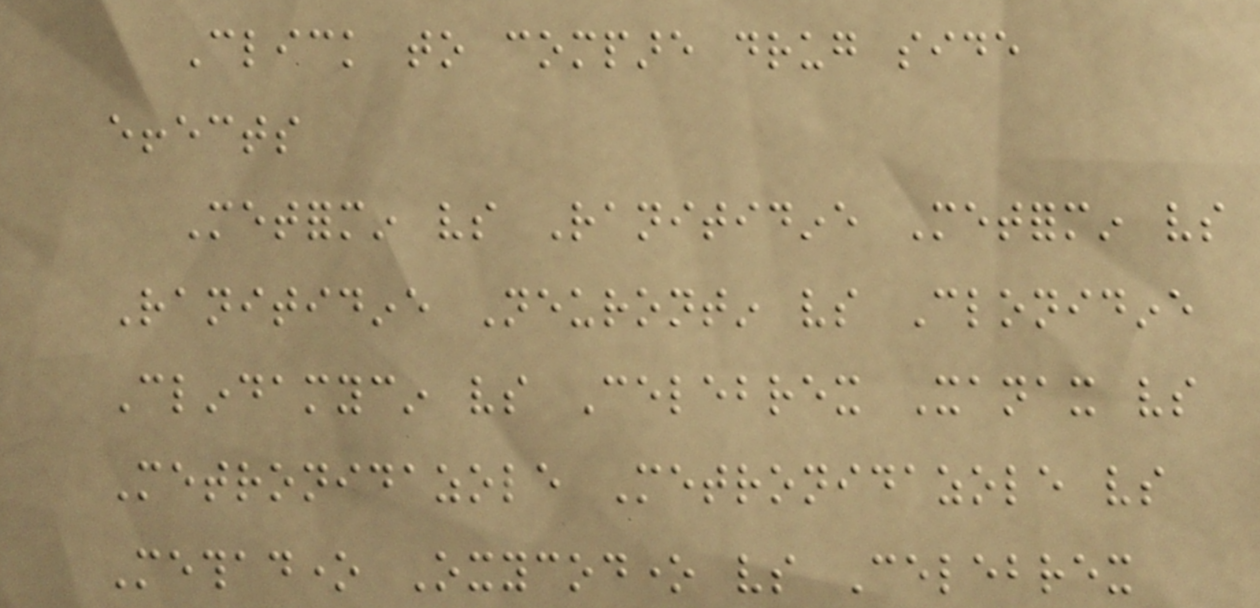Click to compare drug side
effects
Metformin vs Ranitidine Metformin vs
Ranitidine Neurontin vs Clonidine
Clindamycin vs Celebrex Xanax vs
Metronidazole Metronidazole vs
Methadone Oxycodone vs Celebrex
